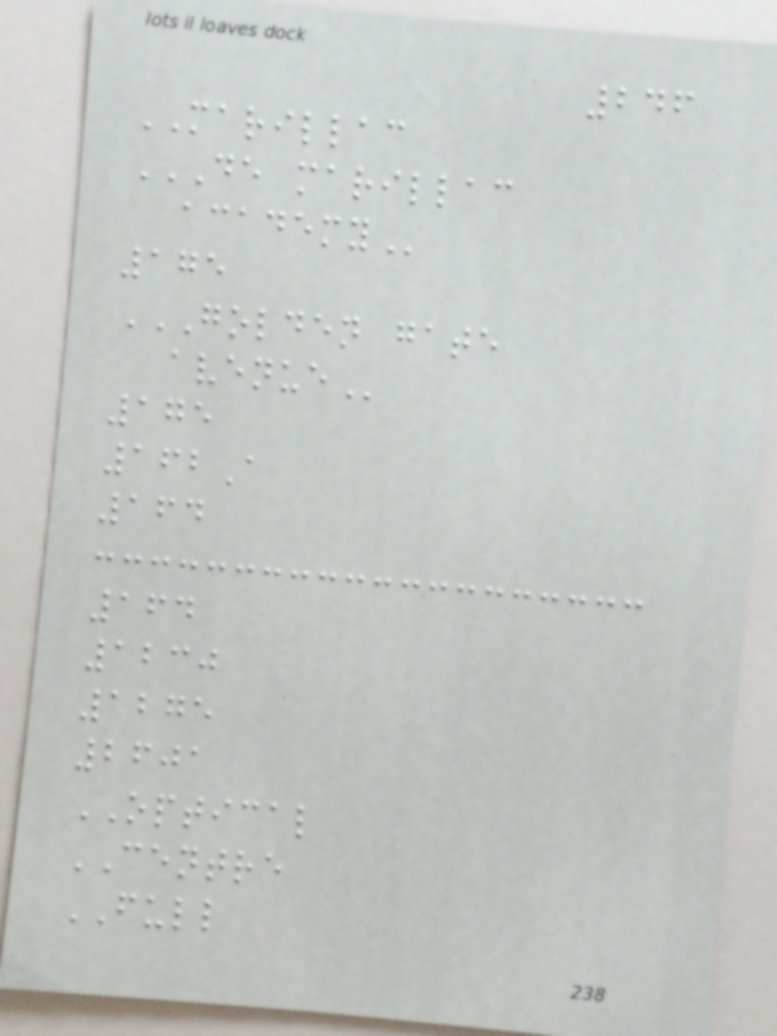246
MARILLAC
DE MARILLAC
ACADEMY
175
GOLDEN GATE
AVENUE
175
162A
164
164
1230
1275
2601
OPTICAL
CENTRE
FULL
